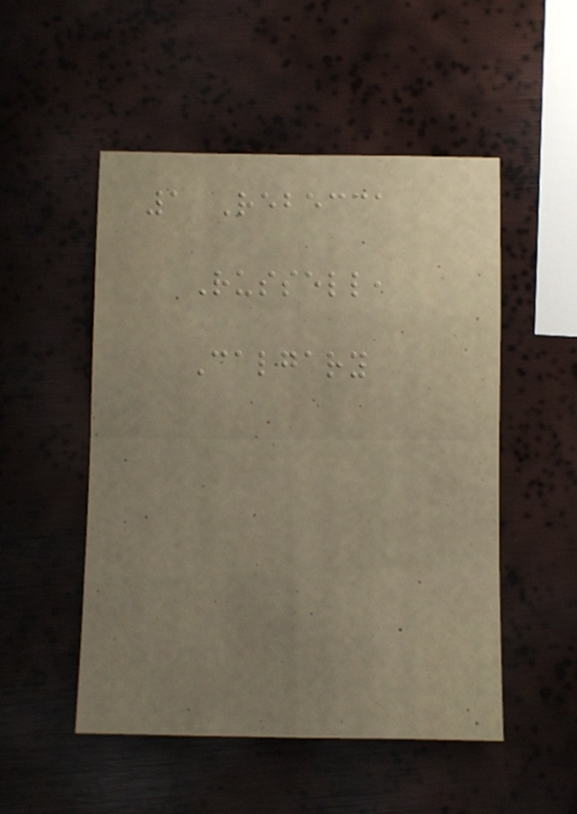1 Rebecca
Russell,
Calgary
